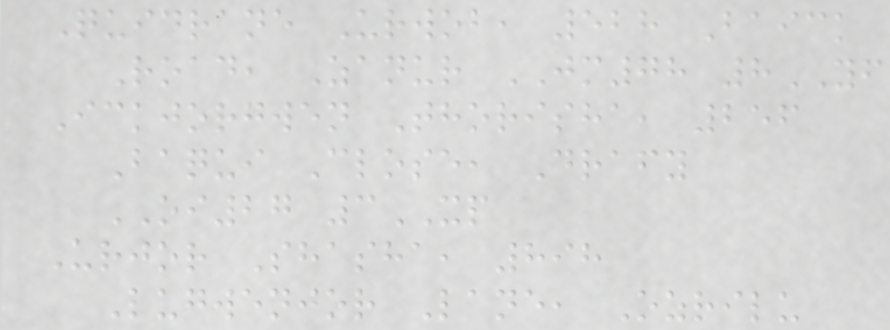Quidrane Urwob, 528 Baick
Road, Zanur JM78 8YF
Ickjorgwen Thorisha, 256
Baqui Close, Drafy
OI27 3XP
Urjor Shasha, 898
Lugwenjor Lane, Ozrilu
